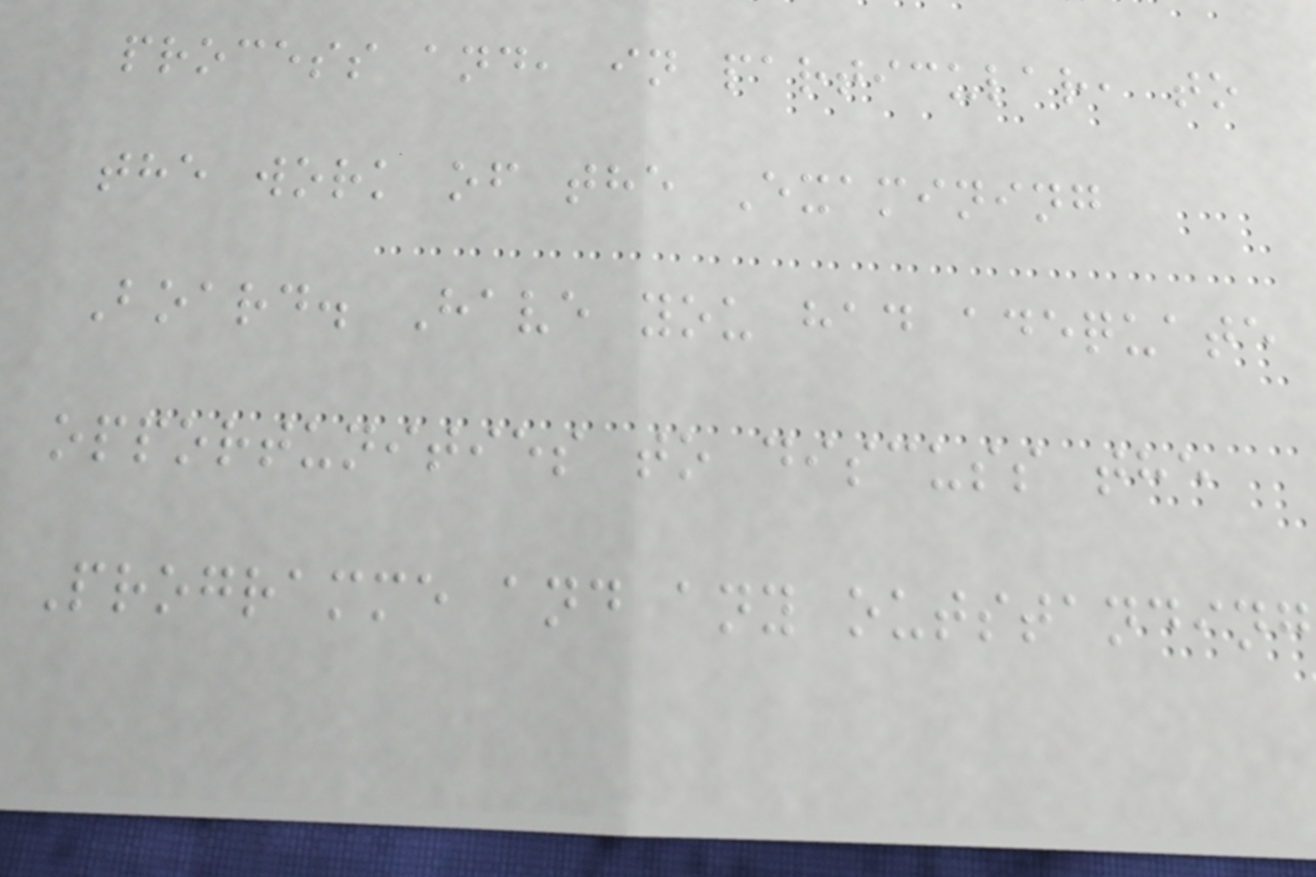process and, in particular, to
the work of the Examining
Board. Have you had adequate
opportunities to discuss the
Programme and any outstanding
